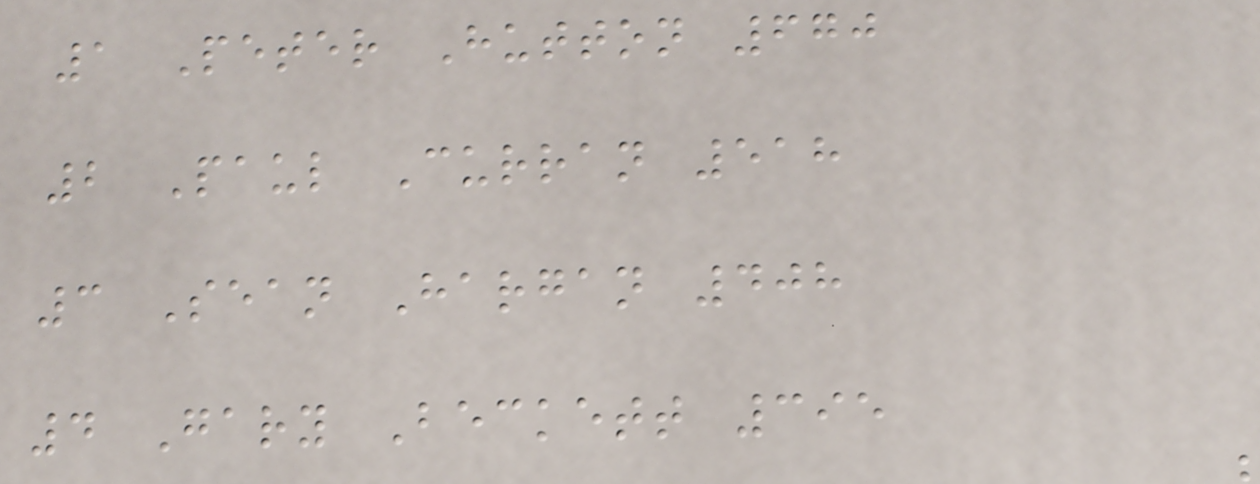1 Peter Hutton 670
2 Paul Curran 518
3 Sean Hargan 408
4 Gary Beckett 395
